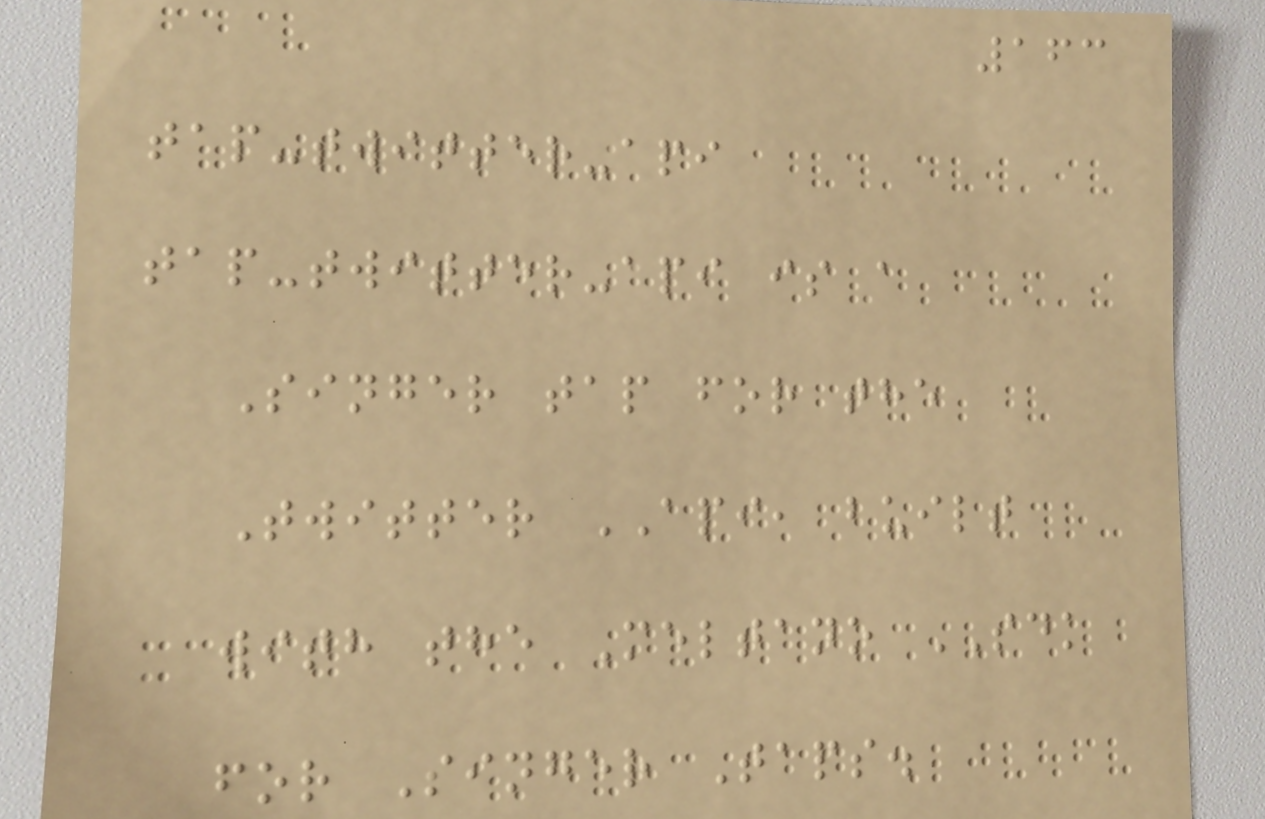163
tap-twitter-api
tap-twitter-api is a
Singer tap for the
Twitter API, built
with the Meltano SDK
for Singer Taps.
